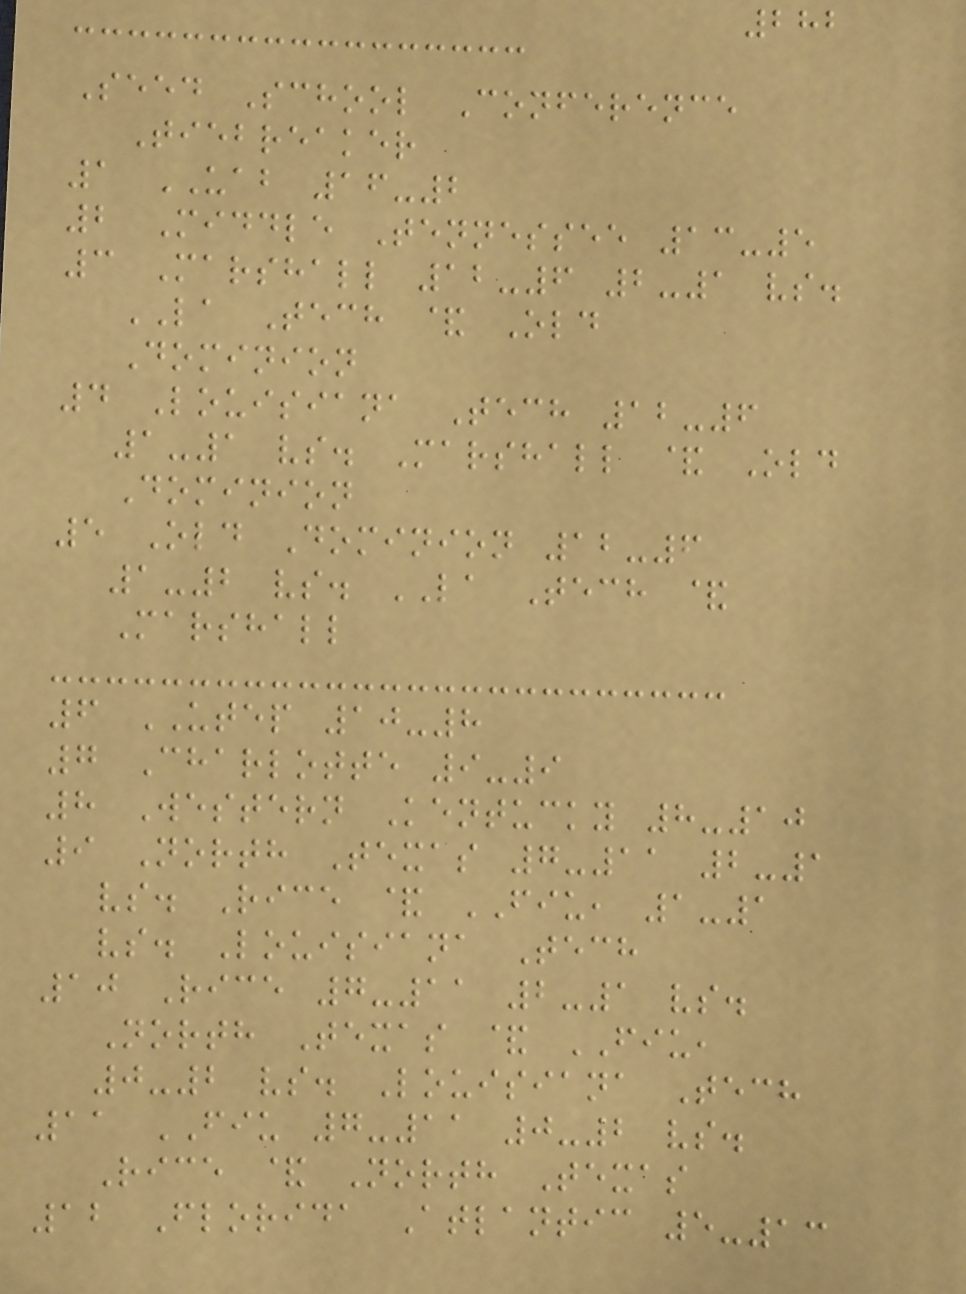282
Seed School Conference
Tiebreaker
1 UAB 16-2
2 Middle Tennessee 13-5
3 Marshall 12-6 2-1 vs.
LA Tech & Old
Dominion
4 Louisiana Tech 12-6
1-1 vs. Marshall & Old
Dominion
5 Old Dominion 12-6
1-2 vs. LA Tech &
Marshall
6 UTEP 10-8
7 Charlotte 9-9
8 Western Kentucky 8-10
9 North Texas 7-11 2-1
vs. Rice & FIU, 1-1
vs. Louisiana Tech
10 Rice 7-11 2-1 vs.
North Texas & FIU,
0-2 vs. Louisiana Tech
11 FIU 7-11 0-2 vs.
Rice & North Texas
12 Florida Atlantic 5-13
